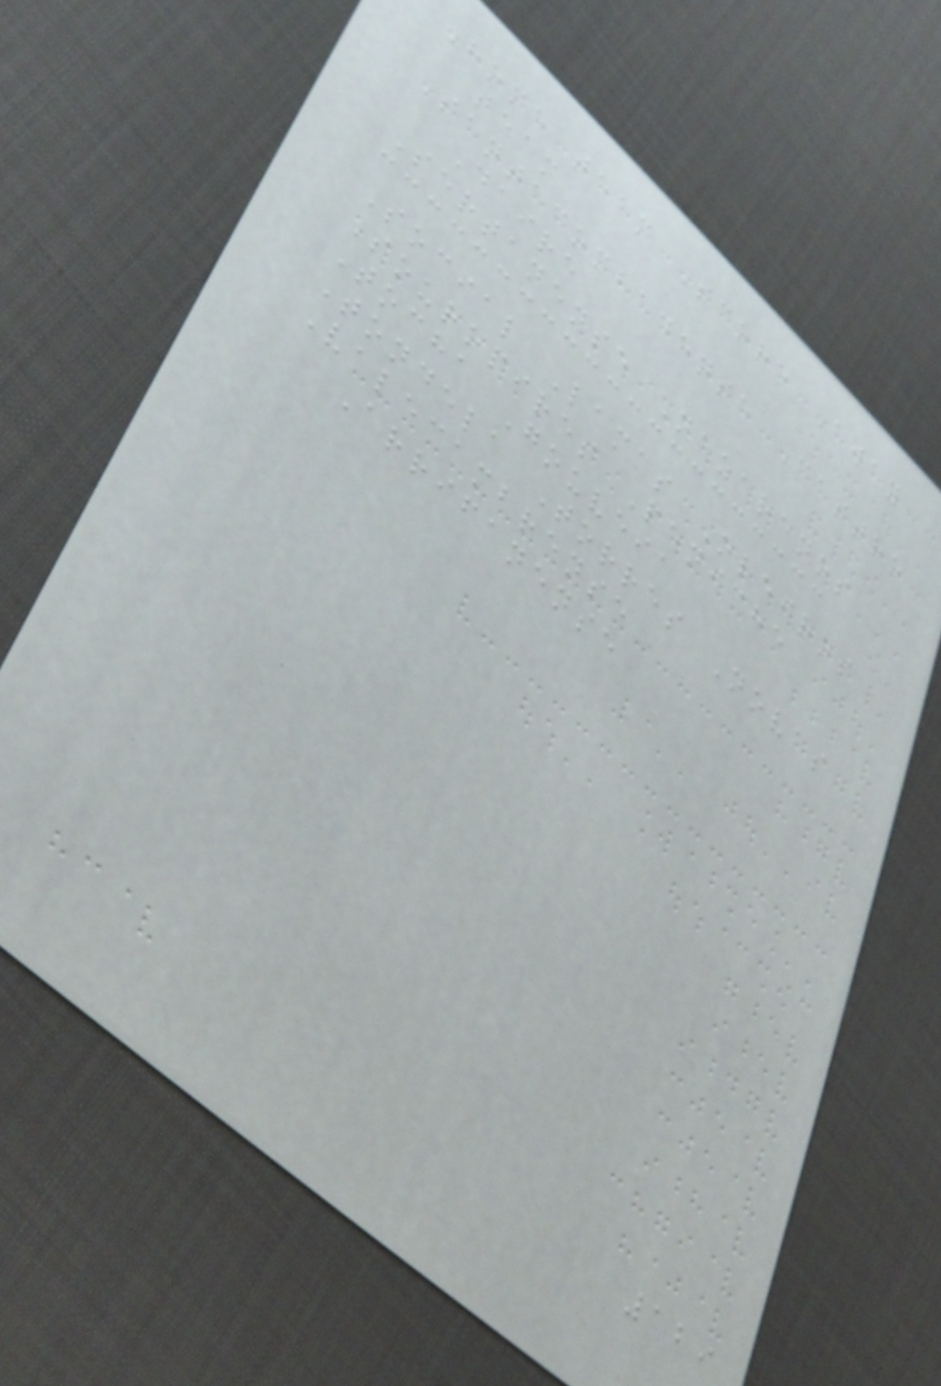Home team Score Away
team
Santacombadense Castro
Daire
Sertanense Nazarenos
Social Lamas Oleiros
Souropires Peniche
Tocha Gouveia
Tondela Torres Novas
Valecambrense
Arrifanense
129
